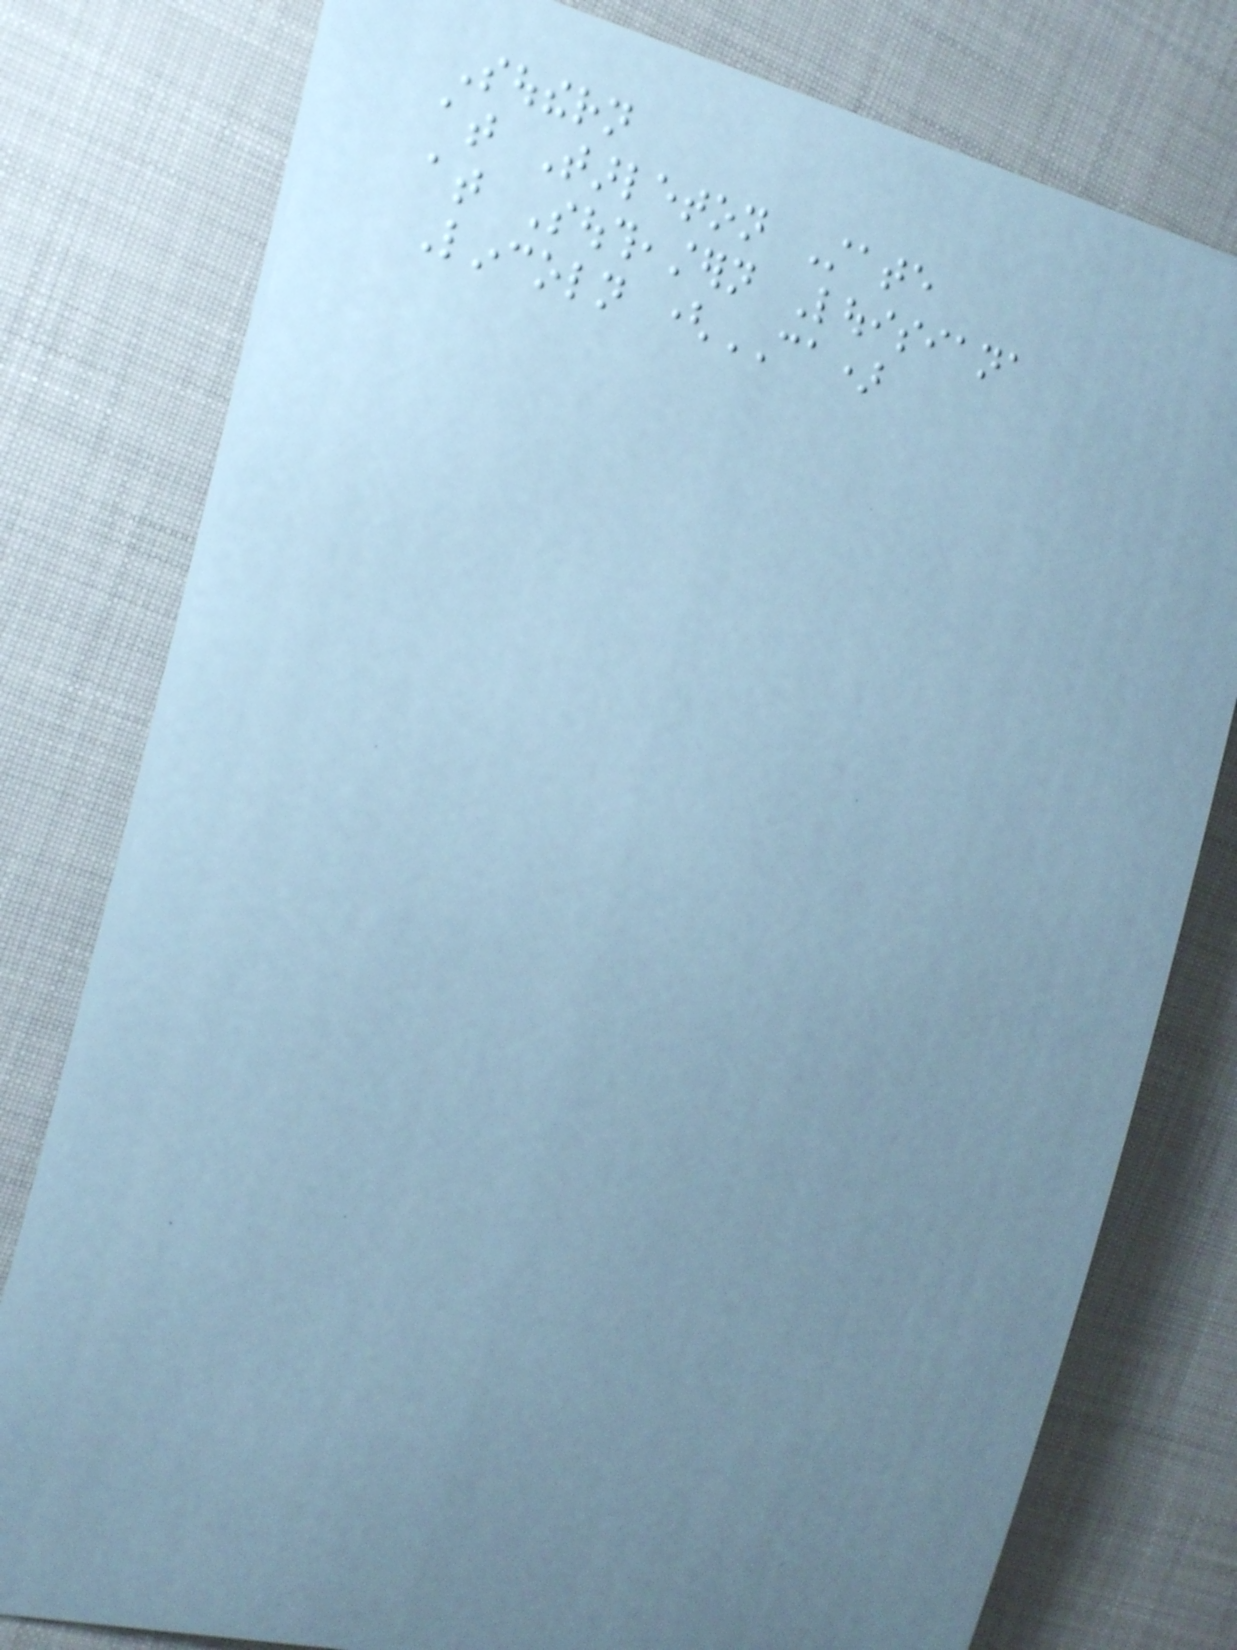Southern
at Tarleton State
at Southeastern Louisiana
Lincoln (CA)
